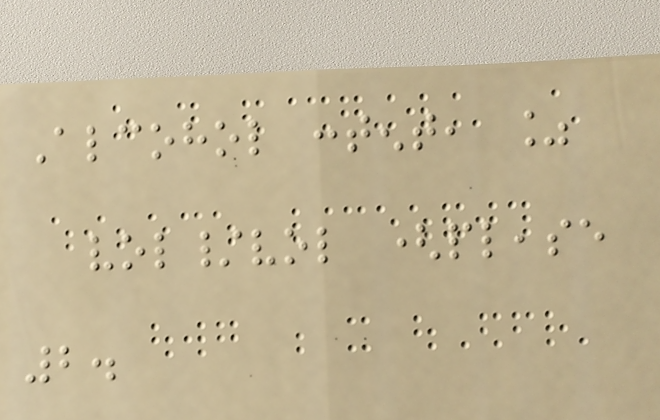Alcohol content, %
vol/vol (please
2.
